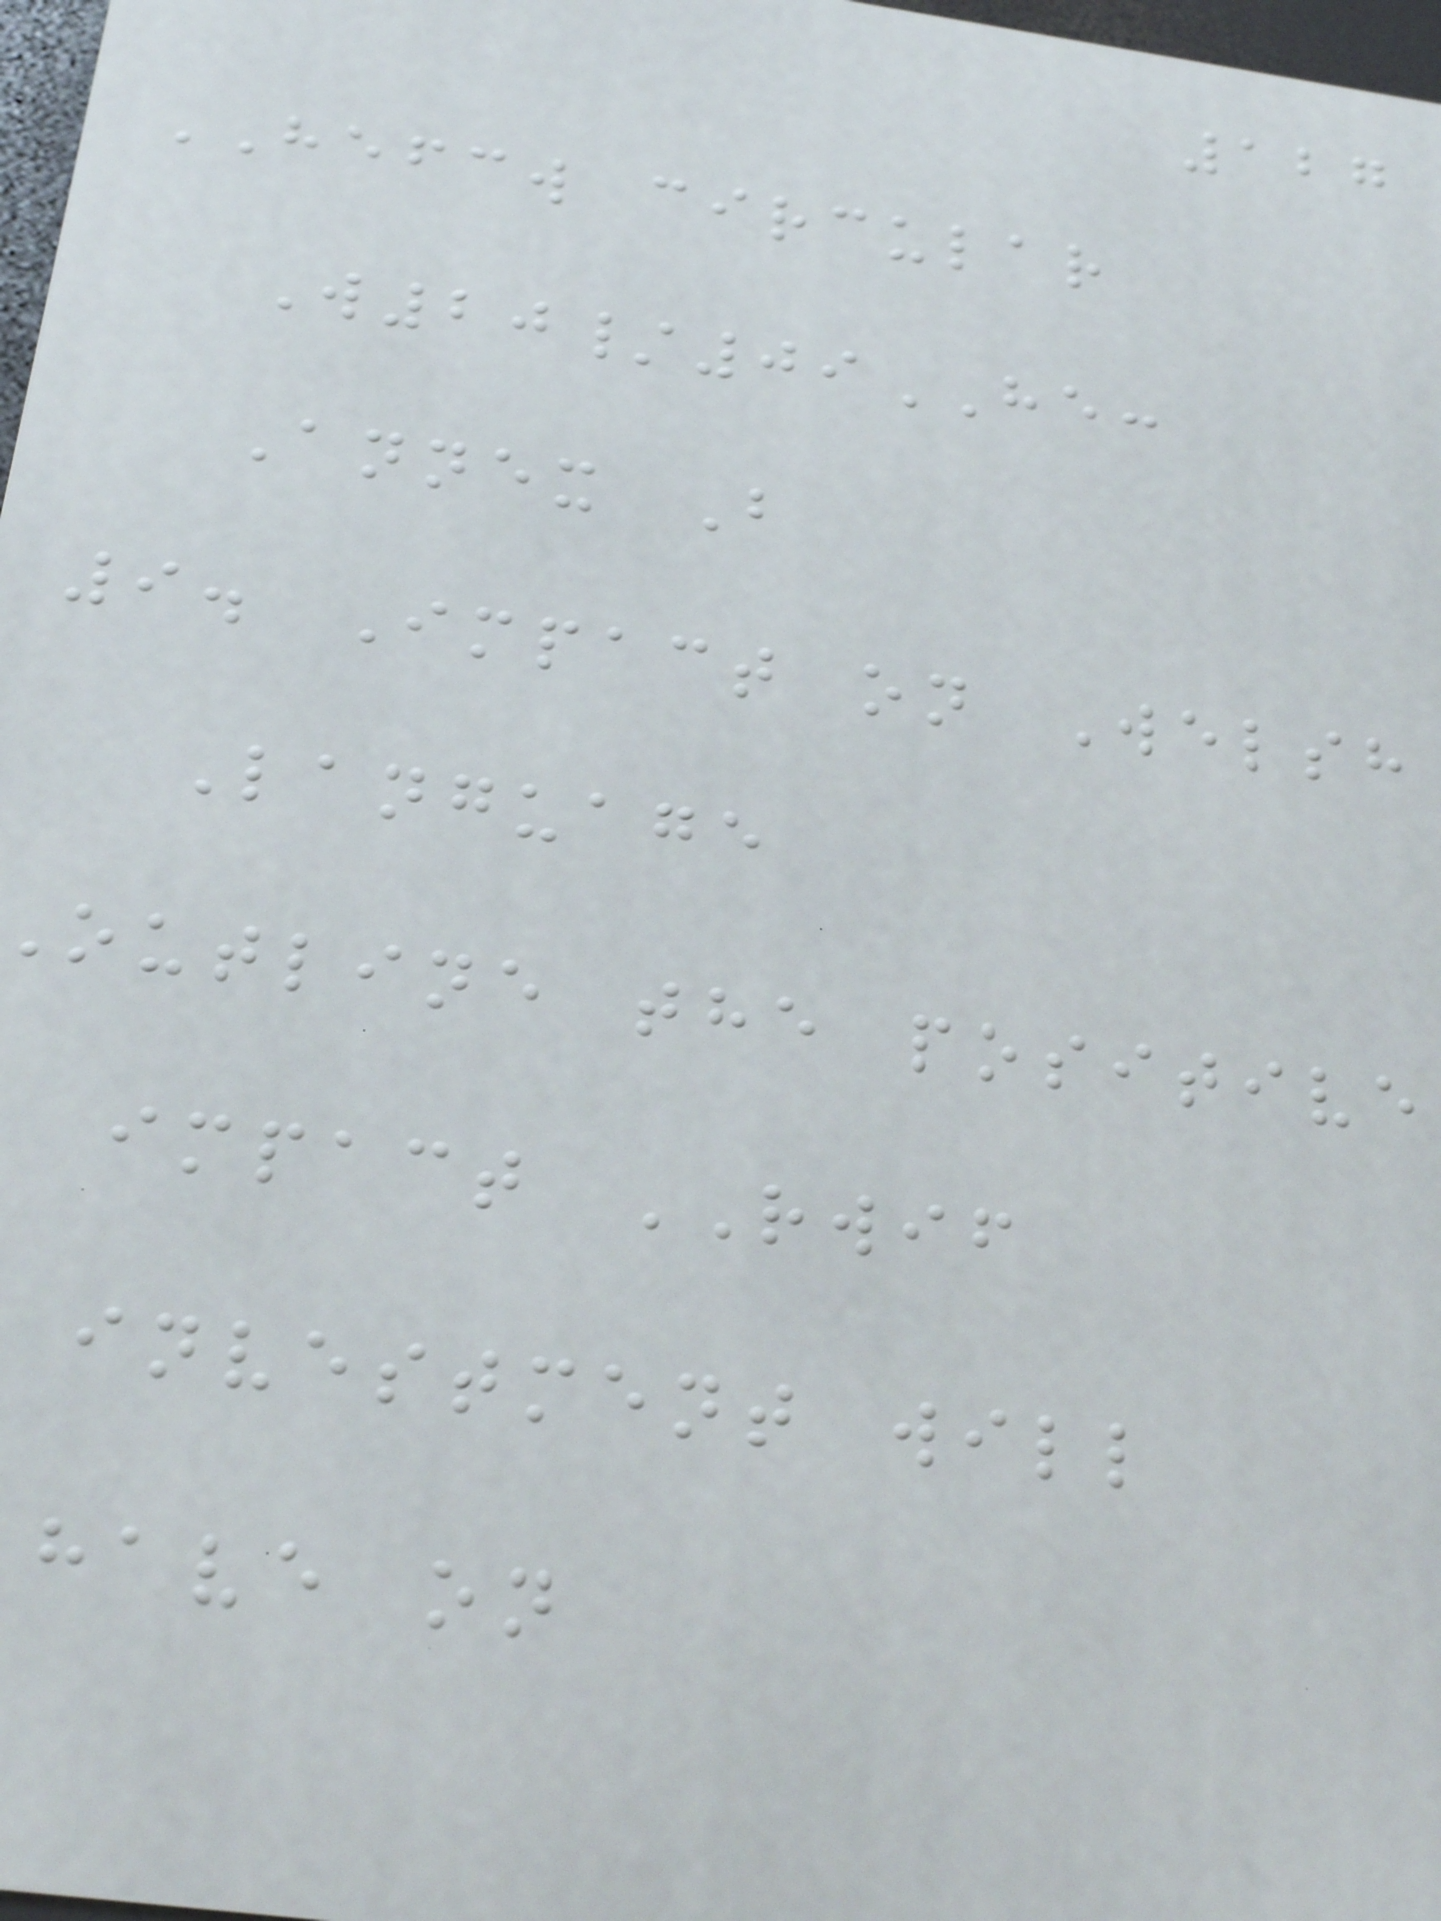127
HEFCW circular
W20/09HE:
Annex B
9. Impact on Welsh
Language
outline the positive
impact RWIF
investment will
have on
